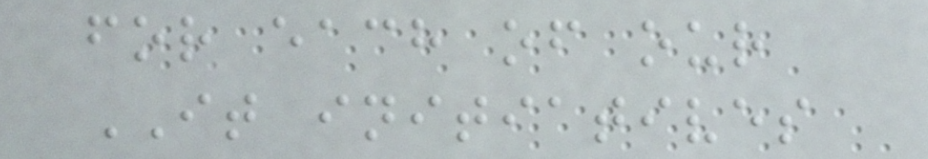for each of our
IT initiatives
